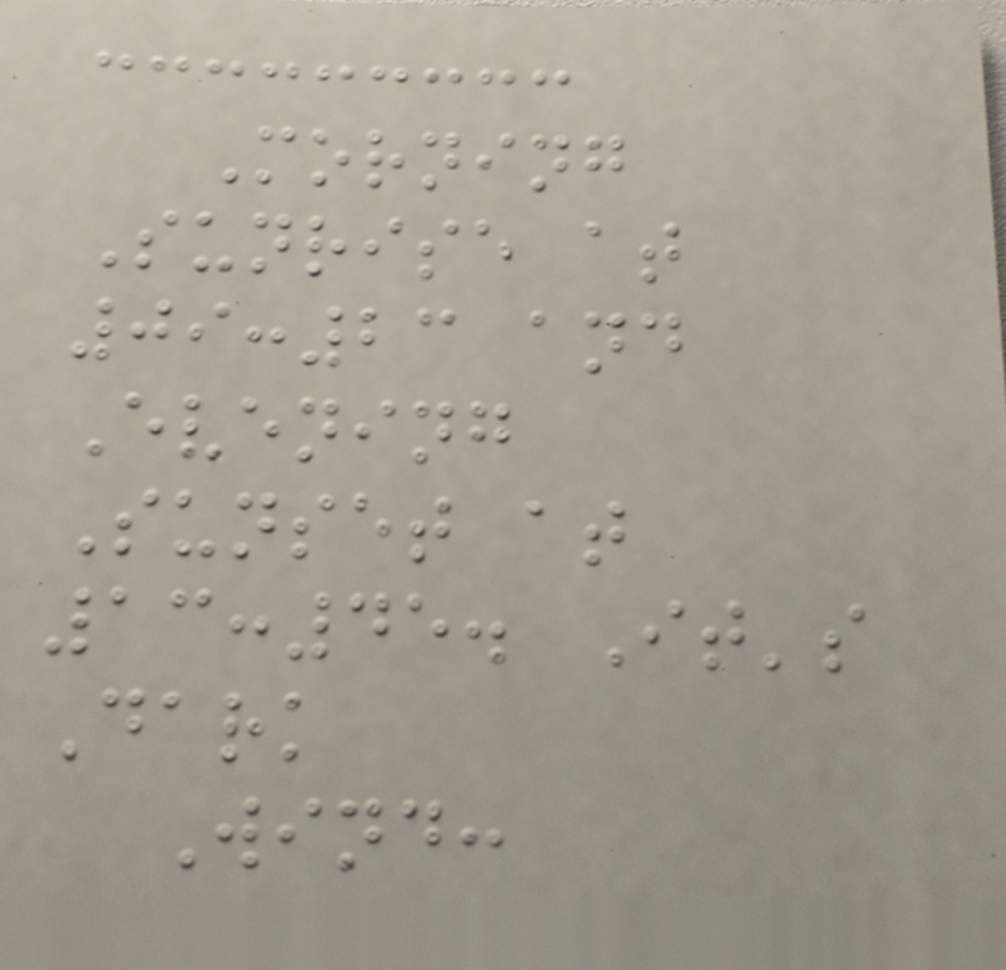Morning
Sunrise at
09:23 and
Evening
Sunset at
13:45. It's
Dark
Wind:
